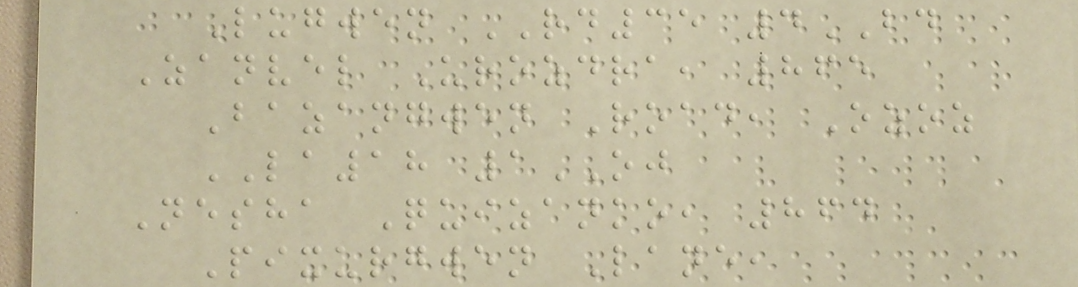Lugwen RD35 4BD
Zanvel Urozdra, 865
Bazangwen Road, Ozoz
LA18 1OJ
Nesha Quizanko, 864
Pixurgwen Lane,
